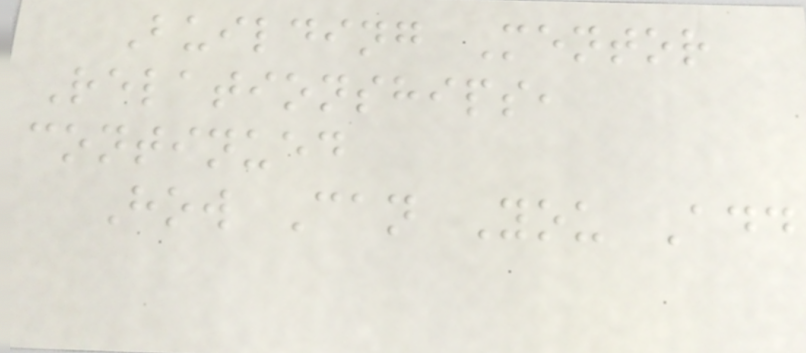Building Mentor
Relationships,
continued
How Can You Add
